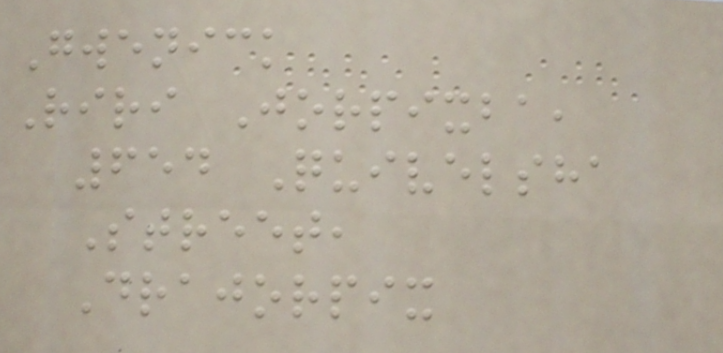Gwenick
Riri Jorpixba,
654 Quivelsha
Street,
Drajorpix
